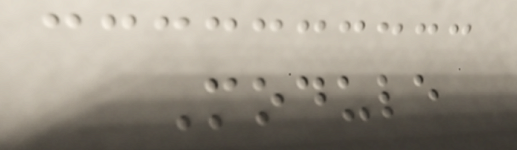Module
